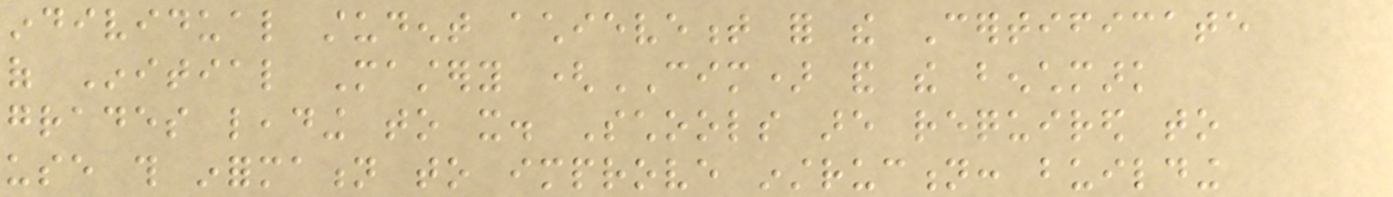individual student achievement for the Certificate
of Initial Mastery (CIM) and the benchmark
grades leading to it. Schools are required to
use this information to improve instruction: building
